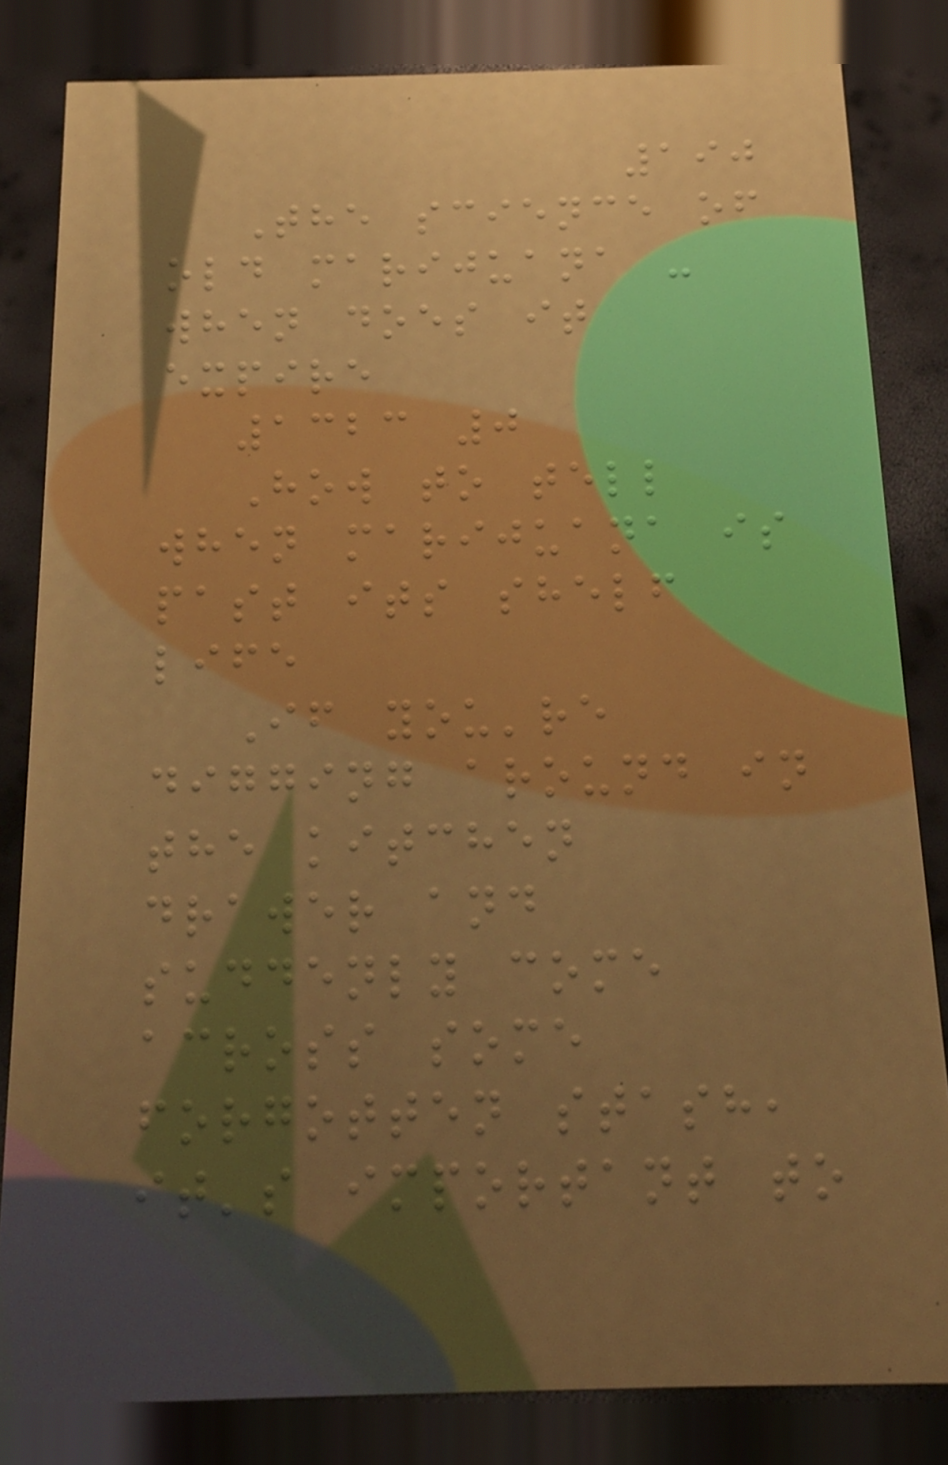190
The science of
old marijuana -
when does it
expire
1323 0
How to tell
when marijuana is
past its shelf
life
If you're
digging around in
the kitchen
drawer and
suddenly come
across some
forgotten stash,
it's important to
